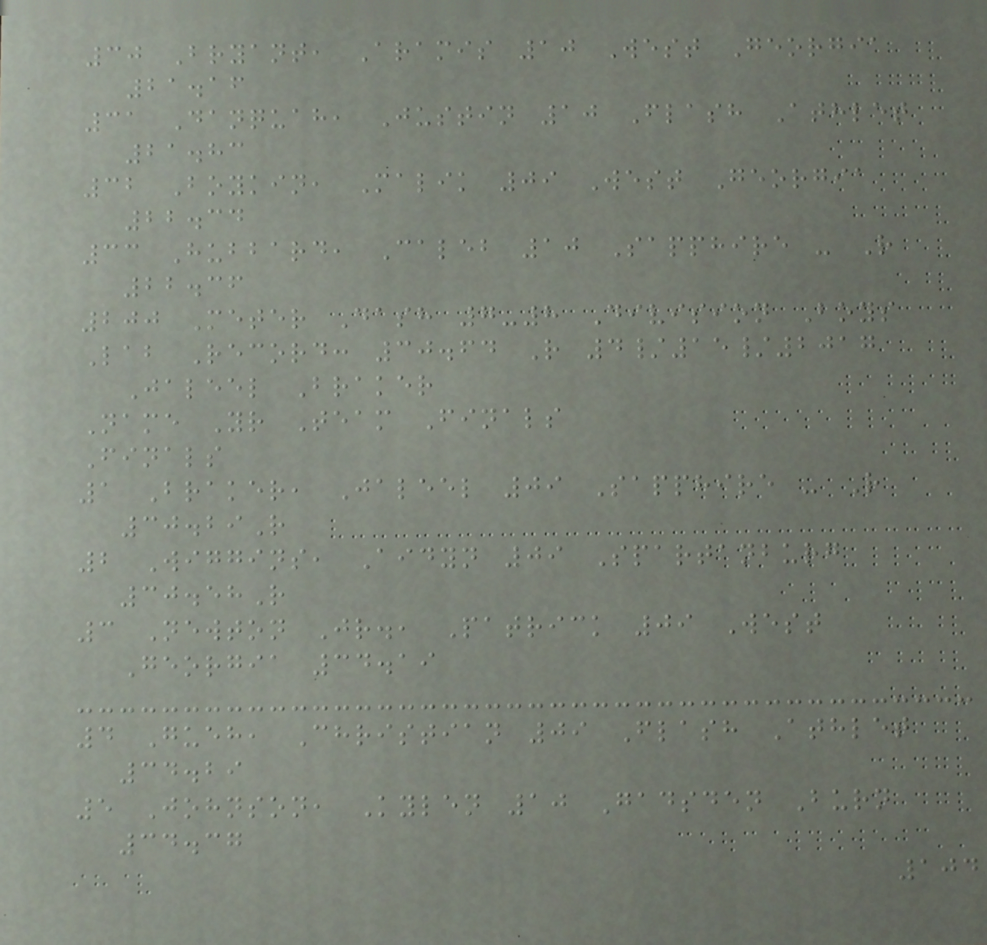30 Bryant, Aramis 10 West Georgia
21.16
31 Danquah, Justin 10 Flash Athlet
21.83
32 Boykin, Malik 09 West Georgia
22.34
33 Hubbard, Caleb 10 Sapphire - R
22.36
200 Meter Dash 7-8 Division Boys
Lab Record: 30.64 R 4/15/2017
Jaleel Braker
Name Yr Team Finals
Finals
1 Braker, Jaleel 09 Sapphire - R
30.29R
2 Wiggins, Aidyn 09 Spartanburg
30.58R
3 Newton Jr., Patrick 09 West
Georgia 34.19
4 Gueh, Christian 09 Flash Athlet
34.29
5 Johnson, Kylen 10 Gadsden Burn
34.37
104
